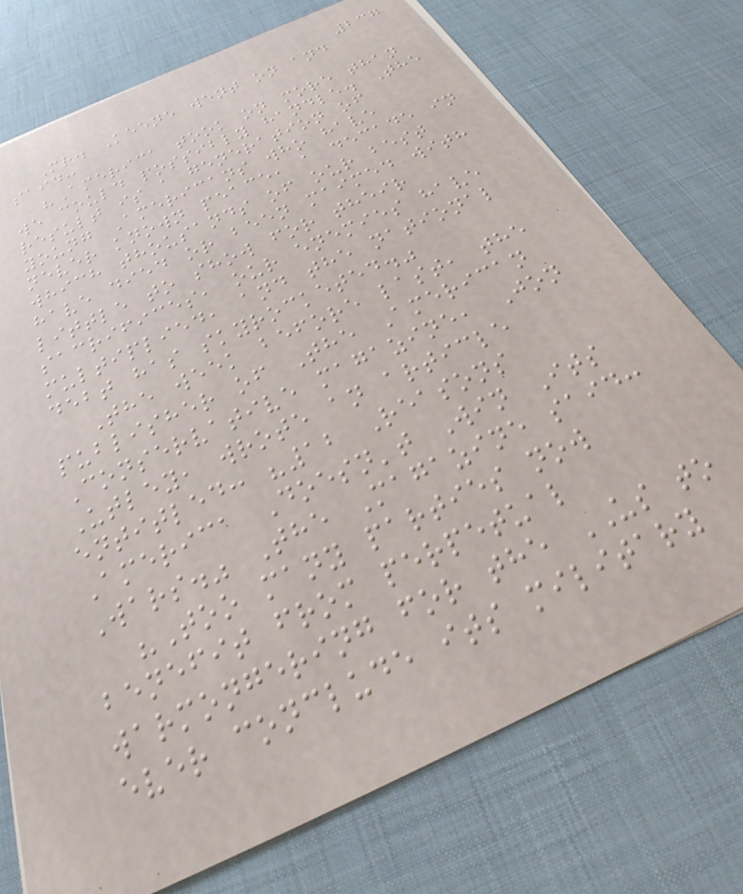237
Mr. Keene went on and
said:
"America took on more than
we could possibly handle. The
result is a generation of
young Americans who have
never known peace, a decade in
which thousands of our best
have died or been maimed with
little to show for their
sacrifices, our enemies have
multiplied, and the national
debt has skyrocketed."
The week before last, the
publisher of The American
Conservative magazine, Jon
Utley, wrote an article
entitled: "12 Reasons
America Doesn't Win Its
Wars." The Magazine said:
"Too many parties now
benefit from perpetual
warmongering for the US to
ever conclude its military
